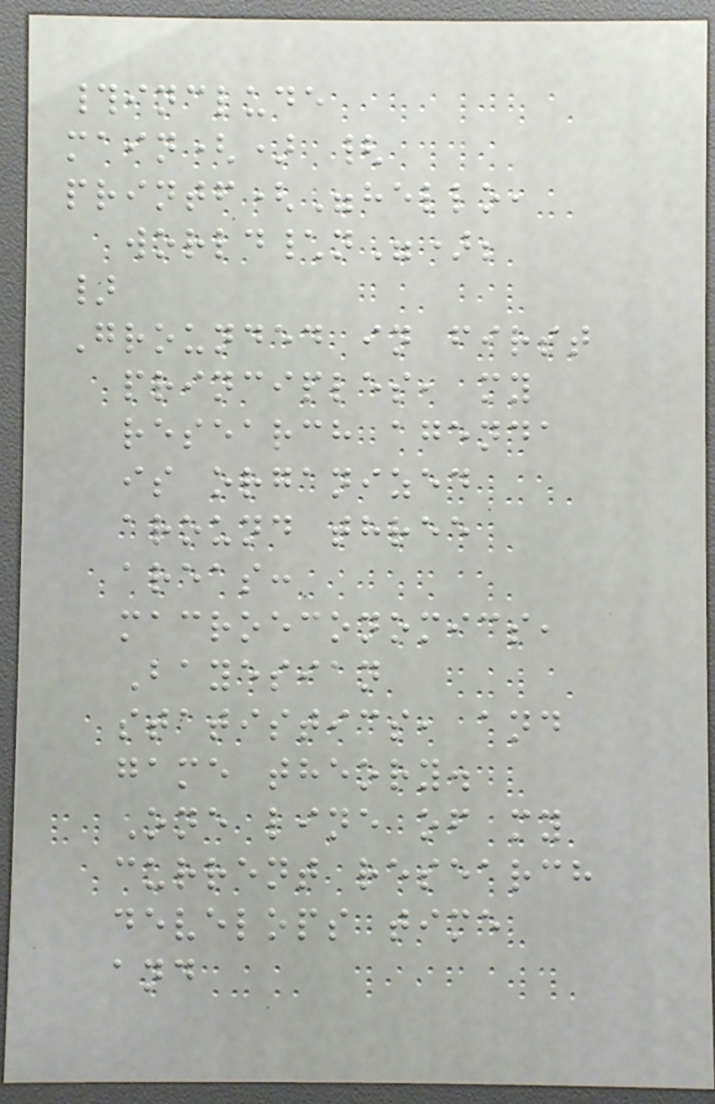#include
main() {
printf("hello,
world\n");
}
Grounded in first
principles, my
research agenda
is organized
around three
areas:
macroeconomics,
Bayesian
statistics, and
game theory.
One line of my
current research
develops time
and
